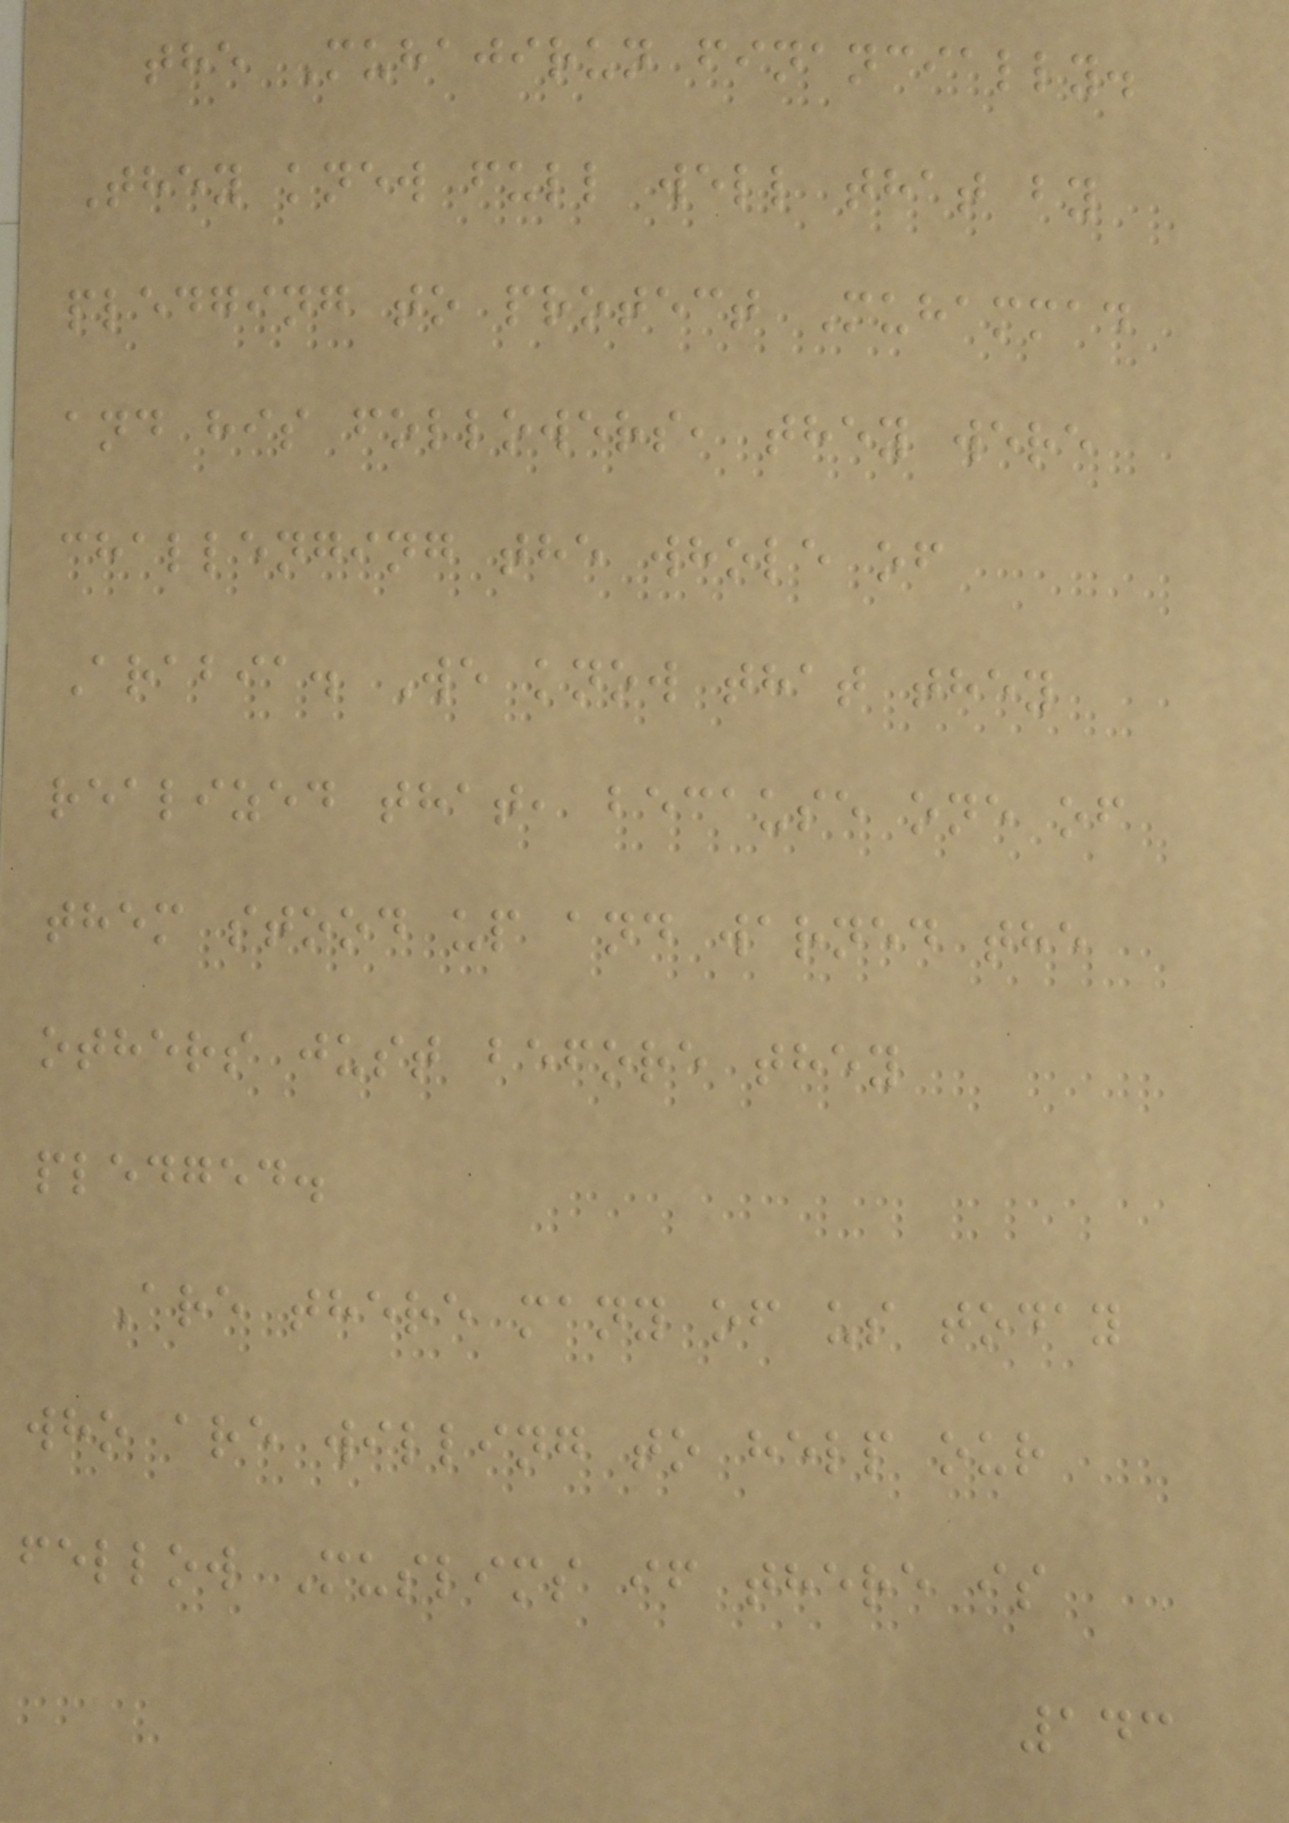the Muhajirun financially.
They knew full well that by
pledging to protect Muhammad
and his followers, they were
challenging the whole of
Arabia. We know that they
realized that, because one of
them stood up and warned the
others just before they
pledged.
Are there many of us today
who are willing to help our
fellow Muslims if there is
143
